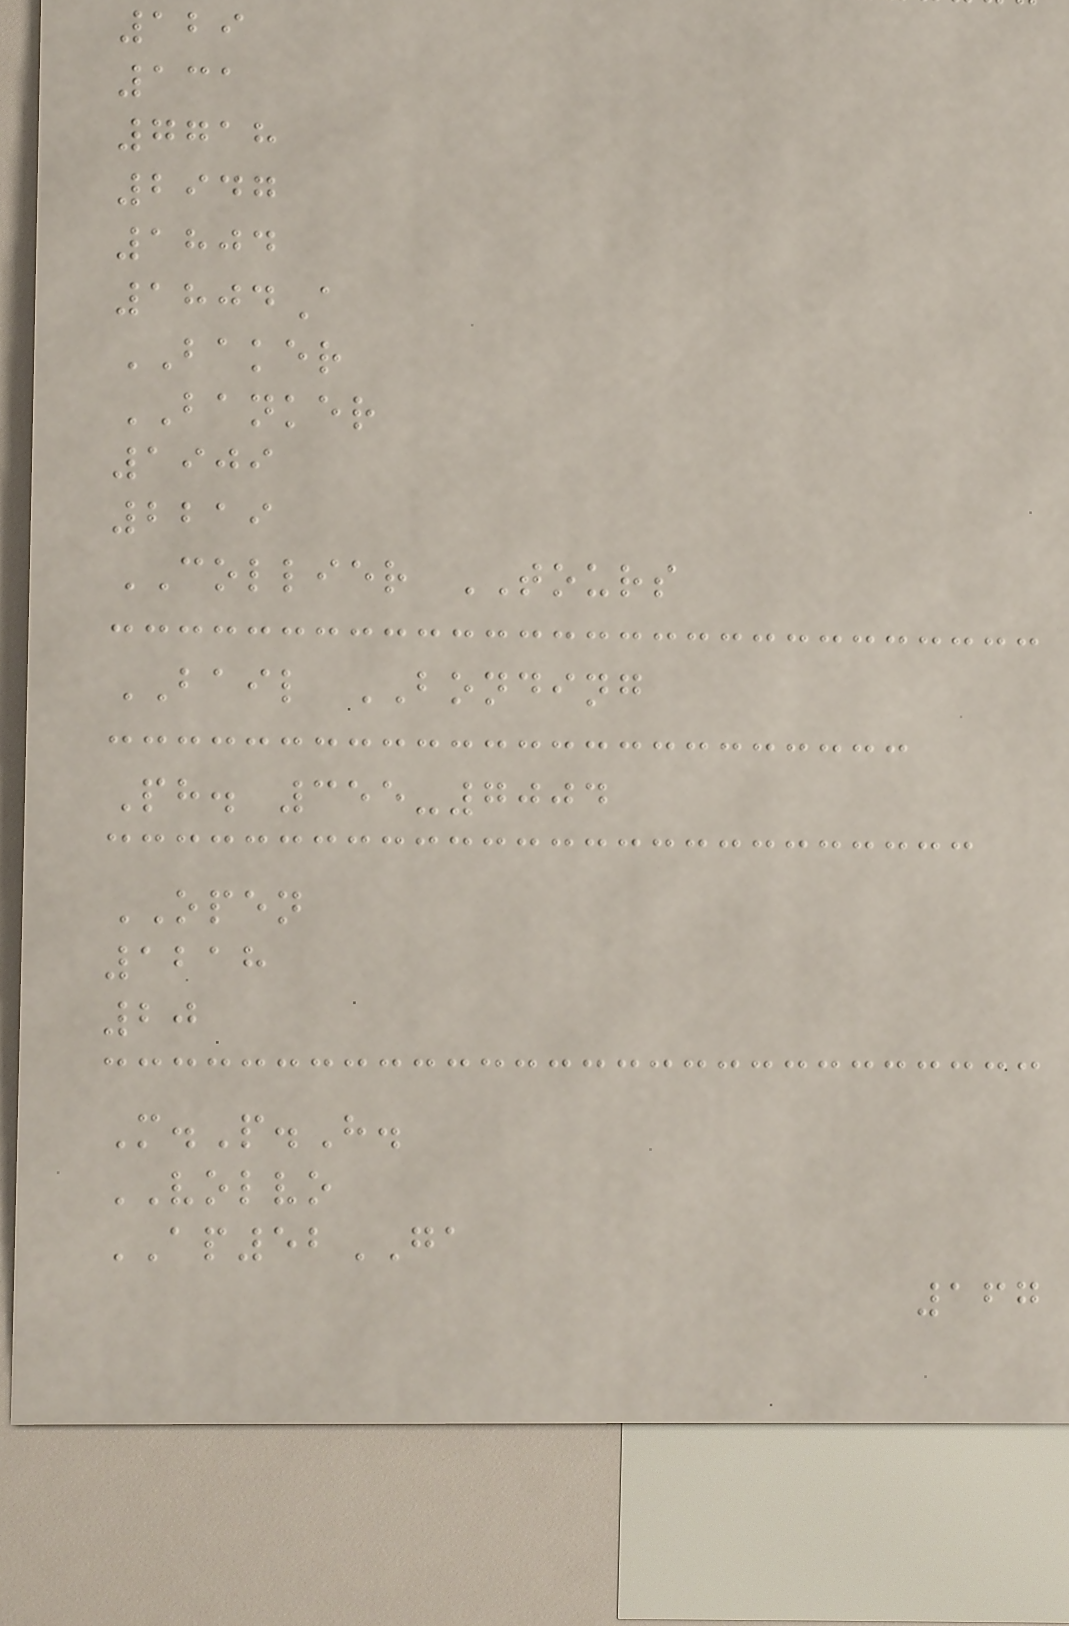129
131
7718
2947
1804
1804A
BAKER
BANKER
1909
2219
COLLIER TOURS
BAIL BONDING
Ph. 355-7004
OPEN
1218
20
M.P.H.
VOLVO
AP52GA
167
